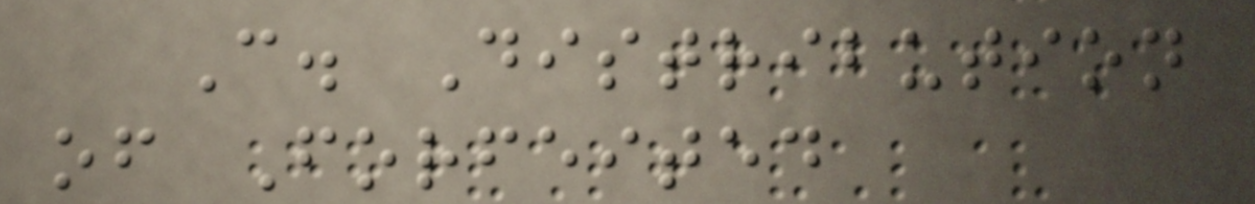C. Distribution
of Forfeited
